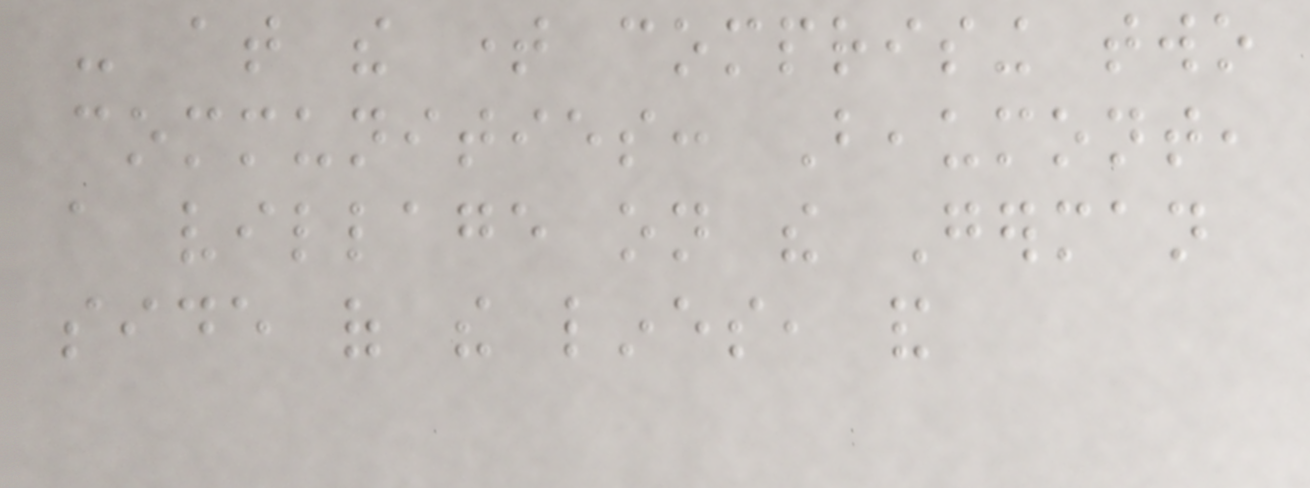- at the time comprising two
communities: Beaumont,
a village on the German
side of the lines, and
